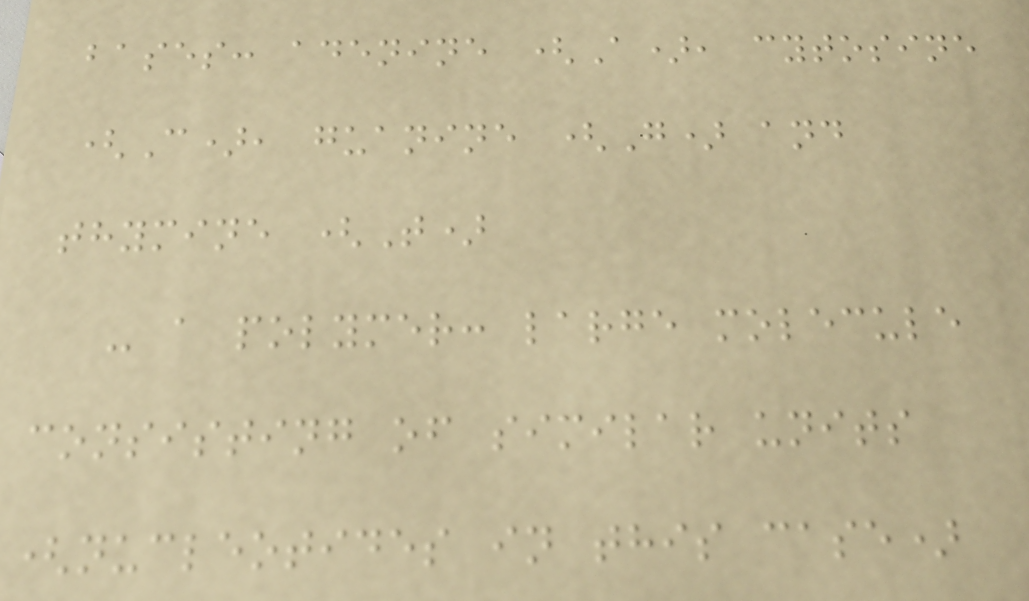bases: adenine (A), cytosine
(C), guanine (G) and
thymine (T)
- a polymer: large molecule
consisting of similar units
(nucleotides in this case)
